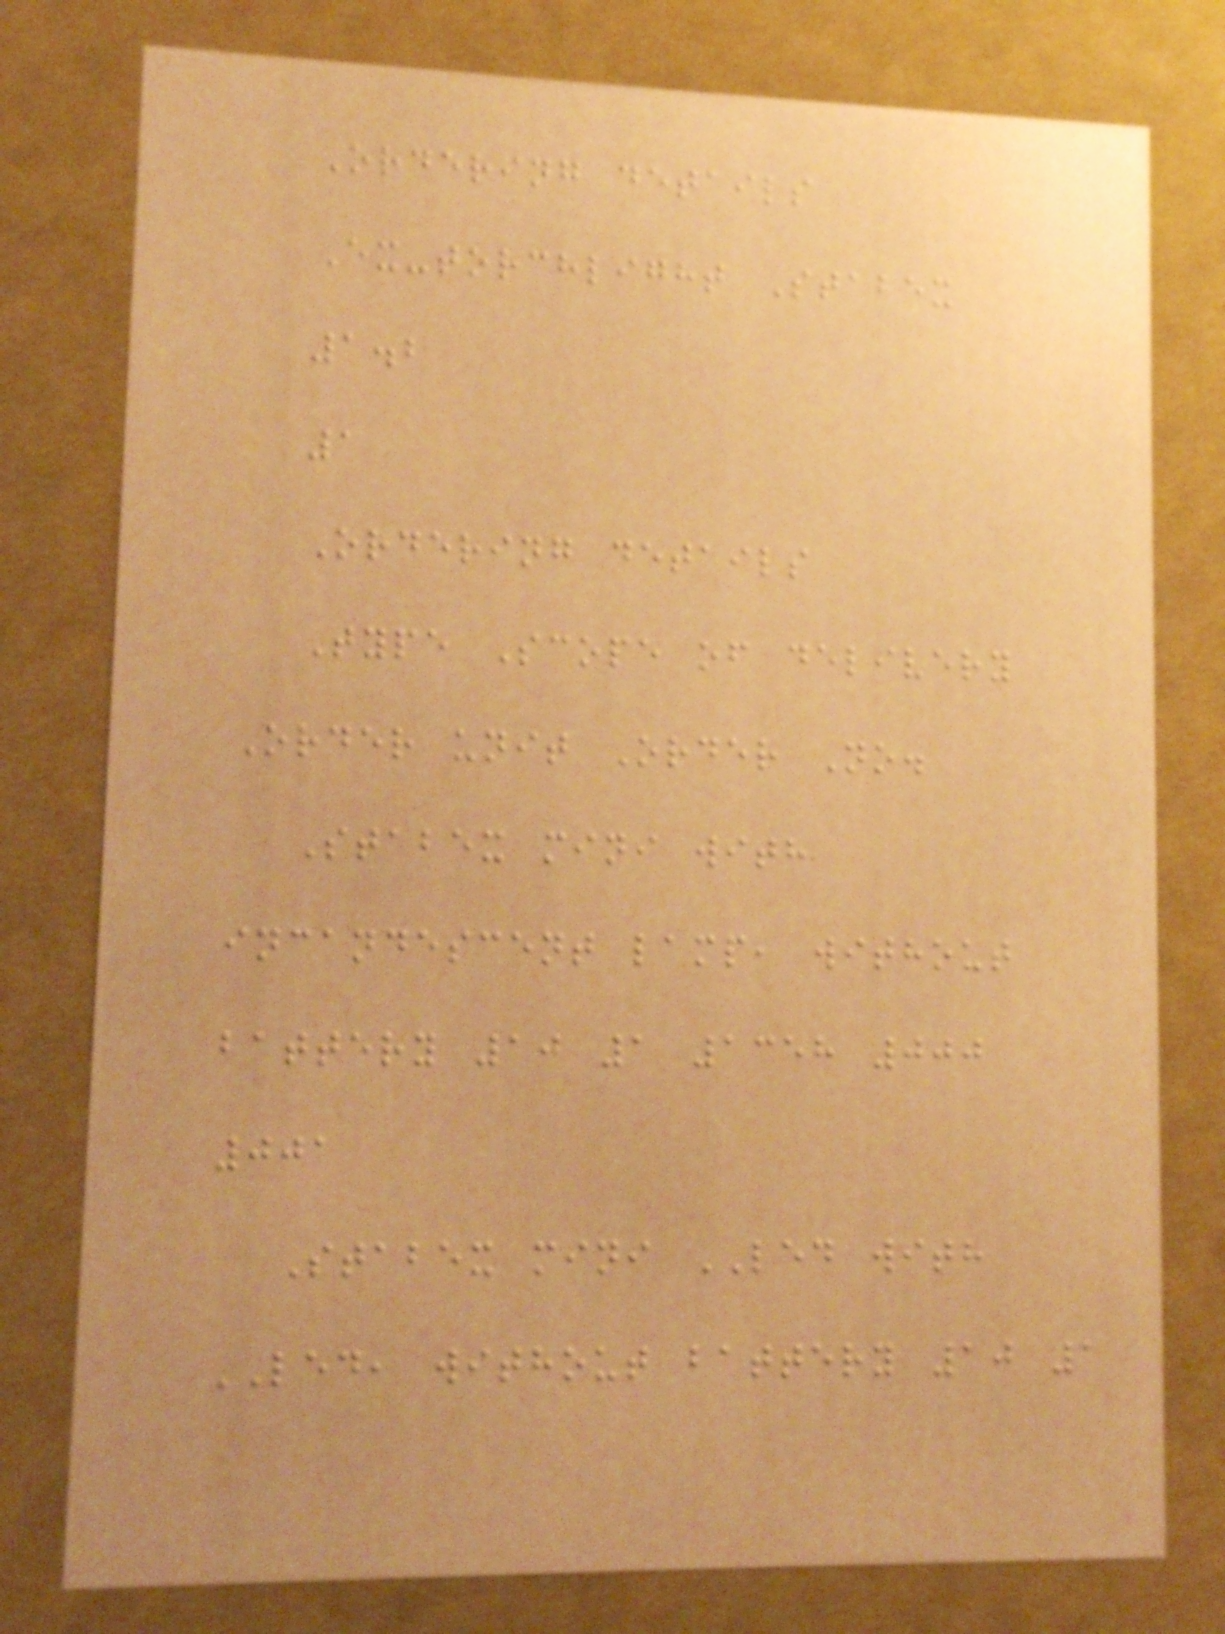Ordering details
Ex-torchlight Stabex
1.2
1
Ordering details
Type Scope of delivery
Order unit Order No.
Stabex mini with
incandescent lamp, without
battery 10 1 1358 000
001
Stabex mini LED with
LED, without battery 10 1
